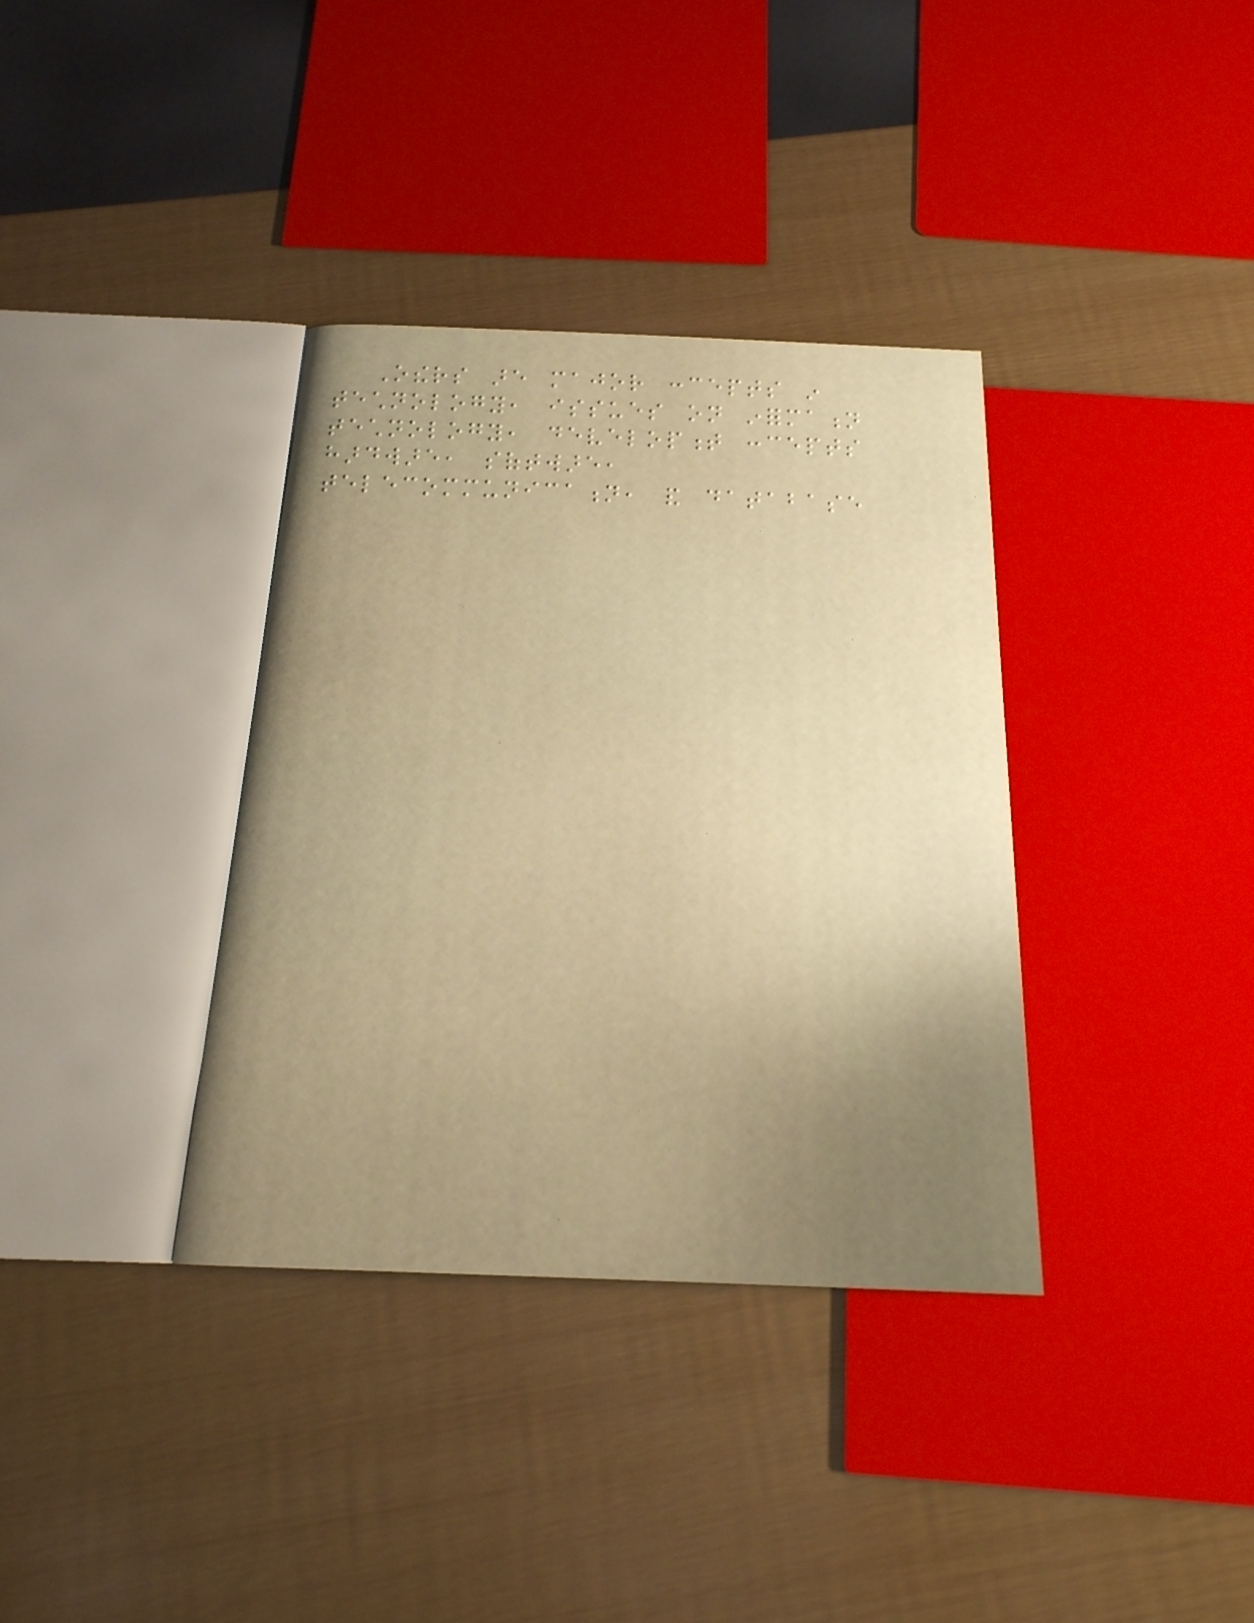Others are major concepts in
technology, issues on information
technology, development concepts
hardware, software,
telecommunication, and database
